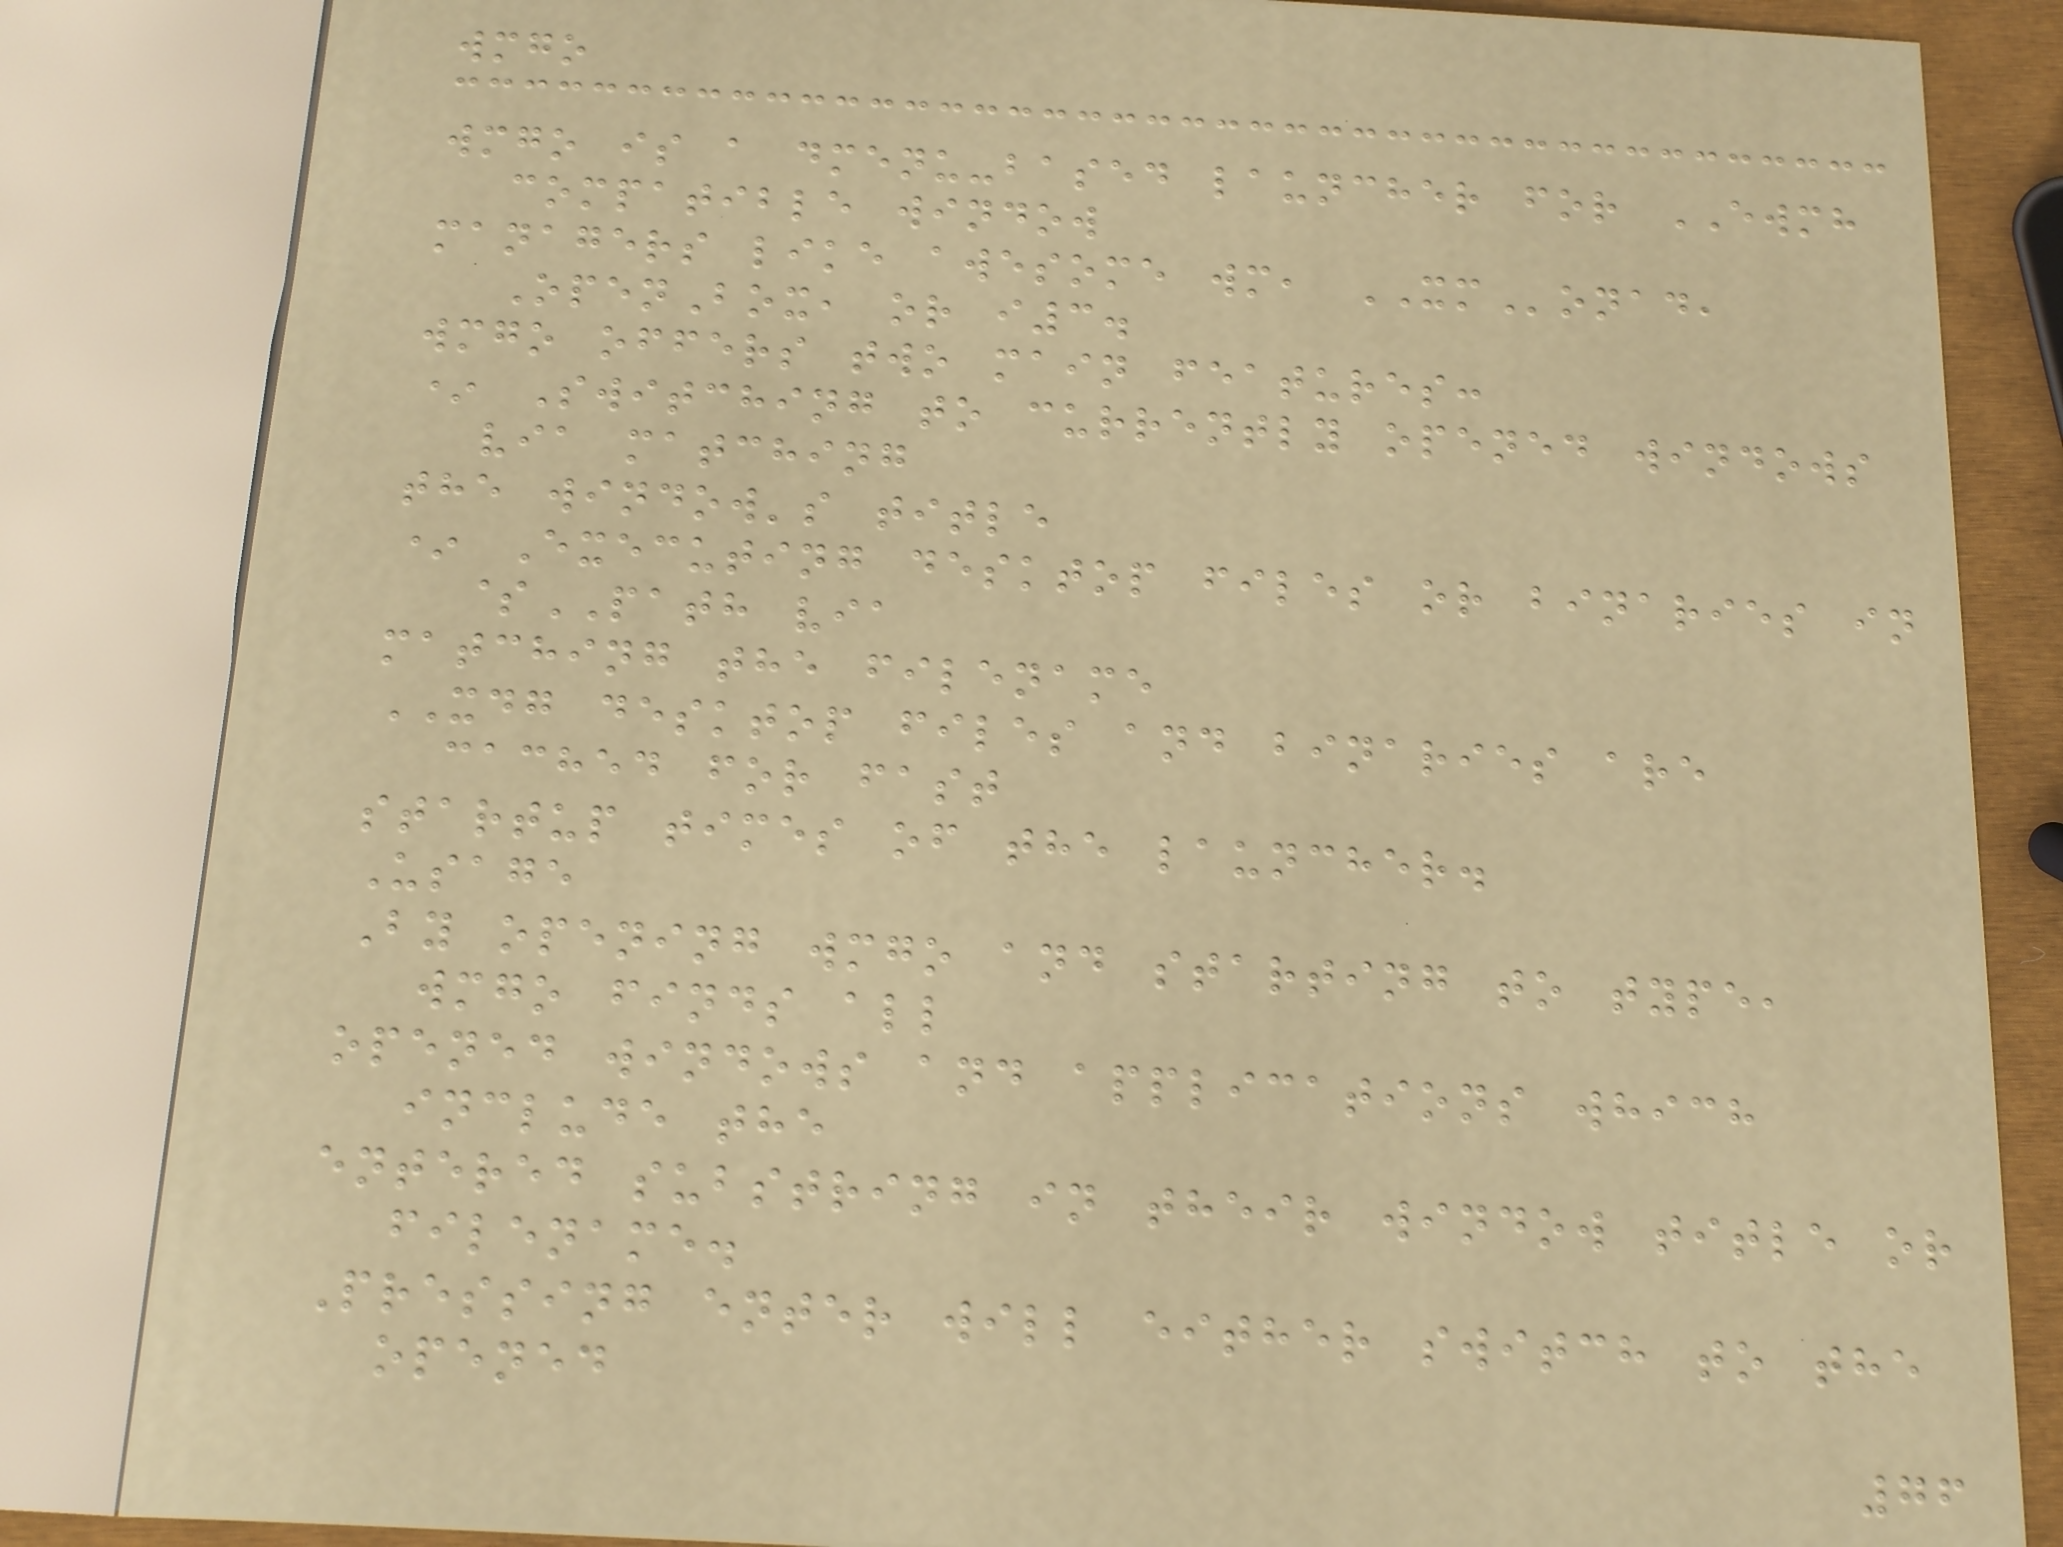wmgo
wmgo is a dmenu-based launcher for EWMH
compatible window
managers like awesome wm, XMonad,
OpenBox, or i3.
wmgo offers two main features:
* Switching to currently opened windows
via matching
the window's title
* Executing desktop files or binaries in
$PATH via
matching the filename
XDG desktop files and binaries are
cached for fast
startup times of the launcher.
Usage
By opening wmgo and starting to type,
wmgo finds all
opened windows and applications which
include the
entered substring in their window title or
filename.
Pressing enter will either switch to the
opened
76
